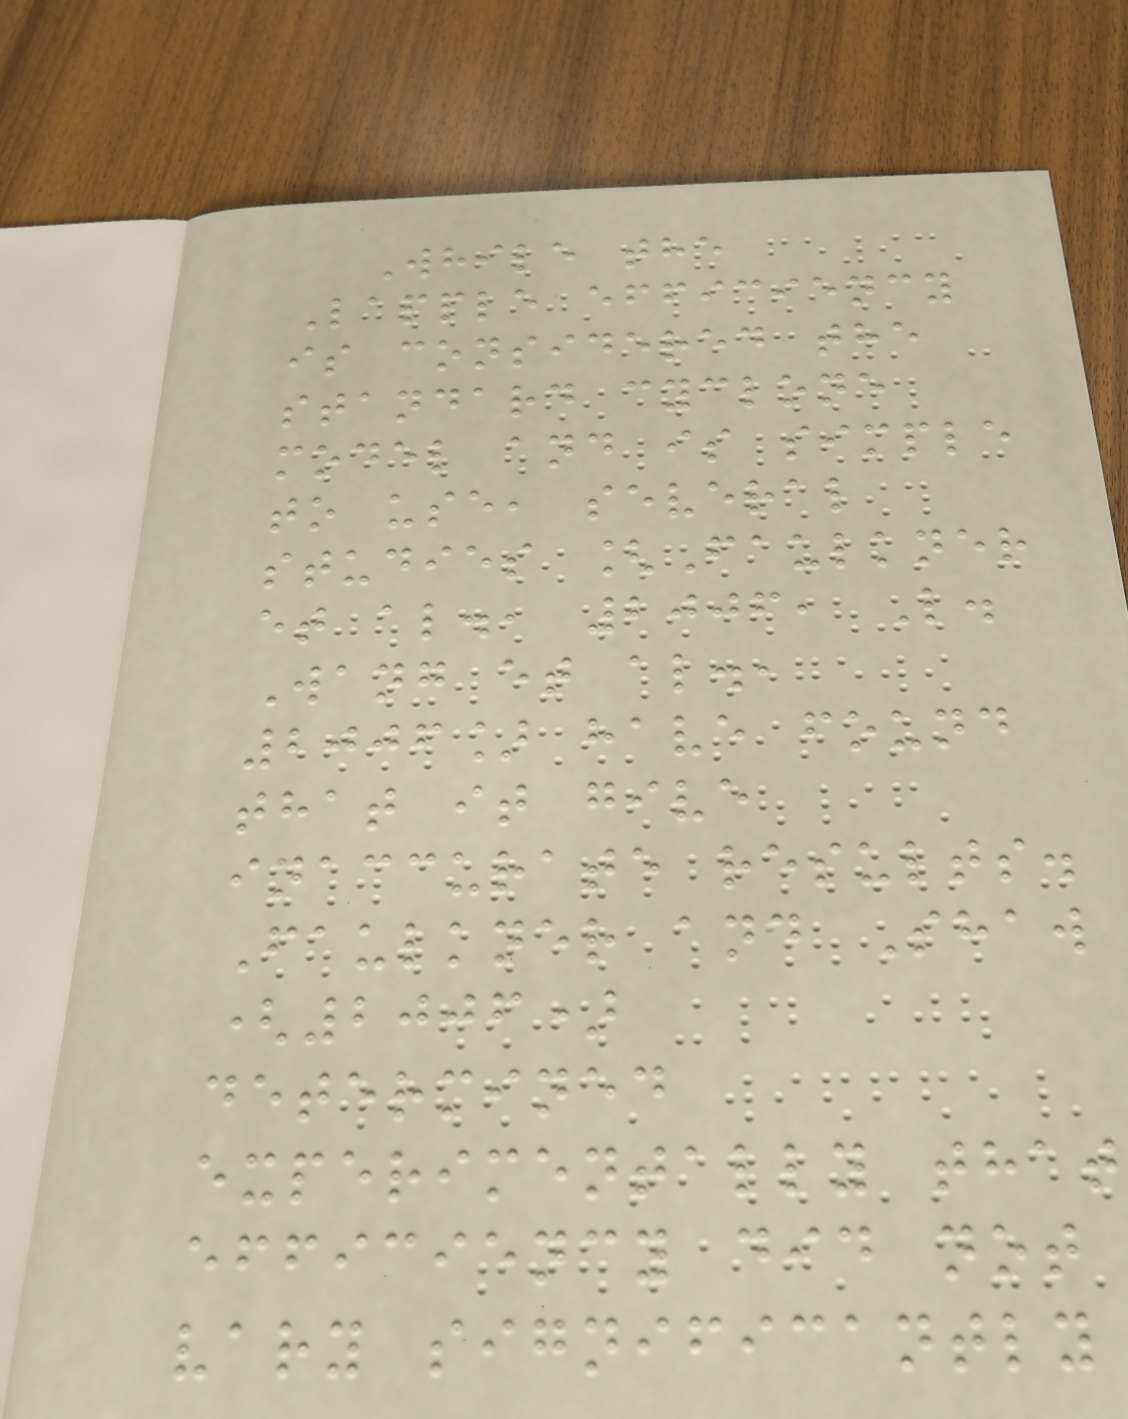While the
Lapple efficiency
is considered the
standard cyclone
model and is simple
to use, several
studies [Faulkner
et al., 2006, L.
Wang et al.,
2006] have found
that it give
inaccurate results.
Faulkner and Shaw
(2006)
determined
experimentally that
efficiency did not
vary significantly
